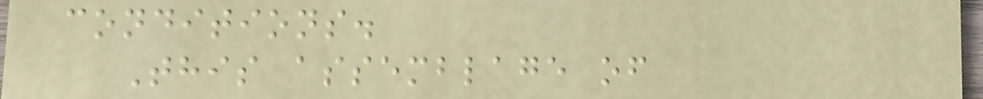conditions.
This assemblage of
